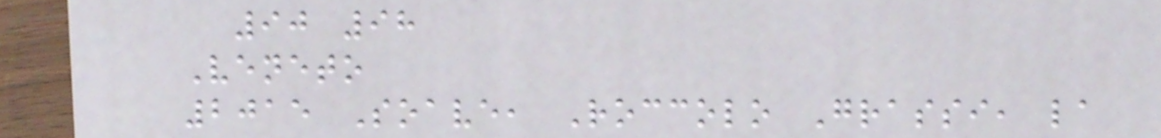90 98
Veneto
2015 Soave, Roccolo Grassi, la
